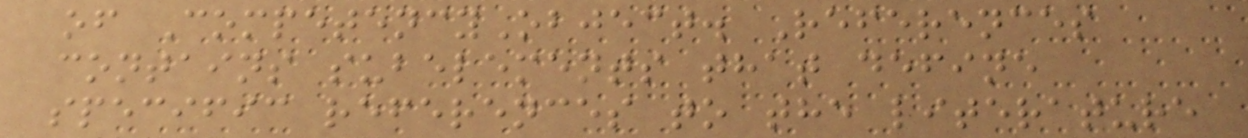of CompetencyObject. References
contains subelements that define
specific references to the literature
